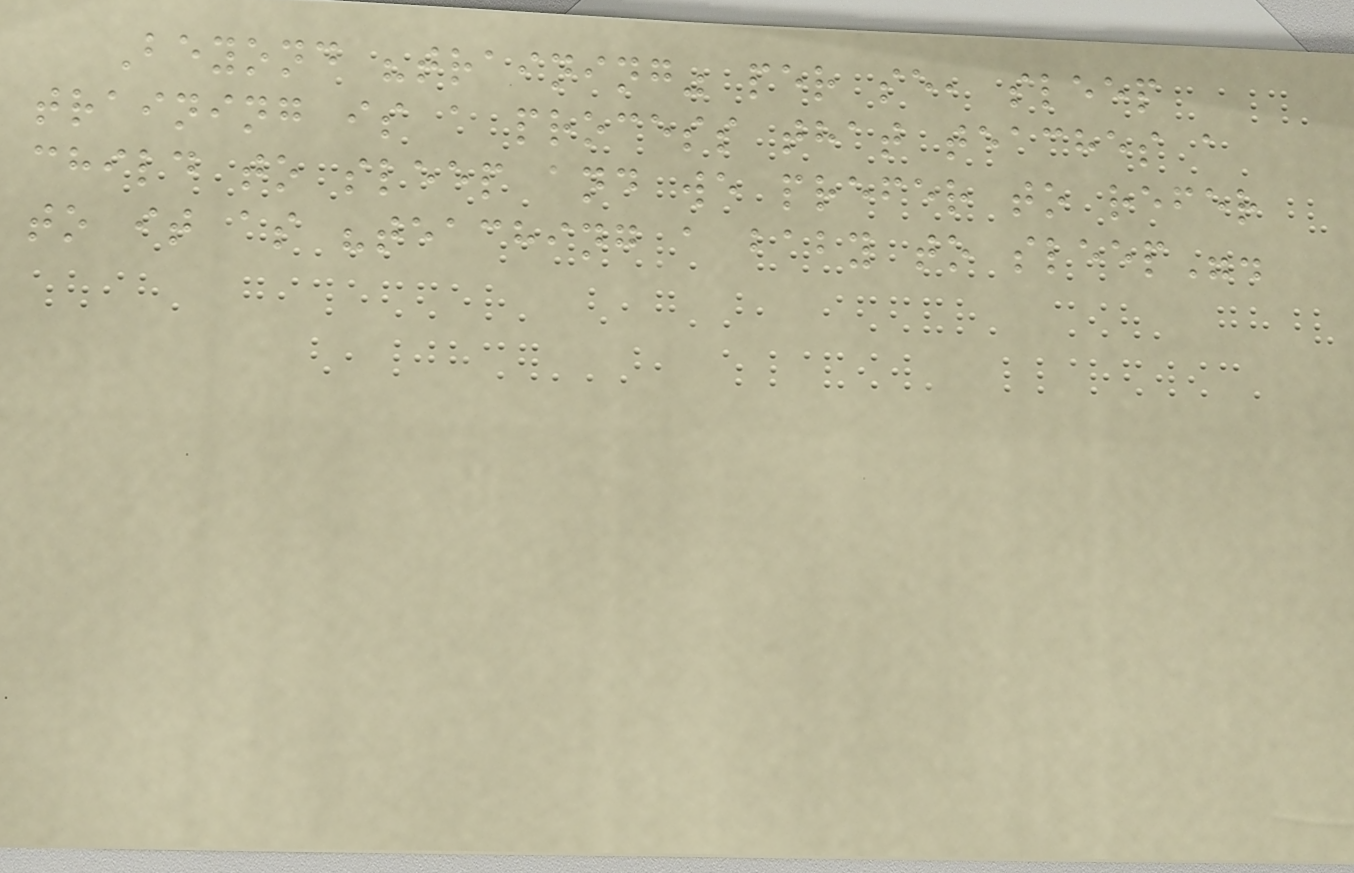Beyond "training" per se, sleep
training is a process that teaches a
child to sleep and we prefer to refer
to it as "teaching a baby to sleep".
